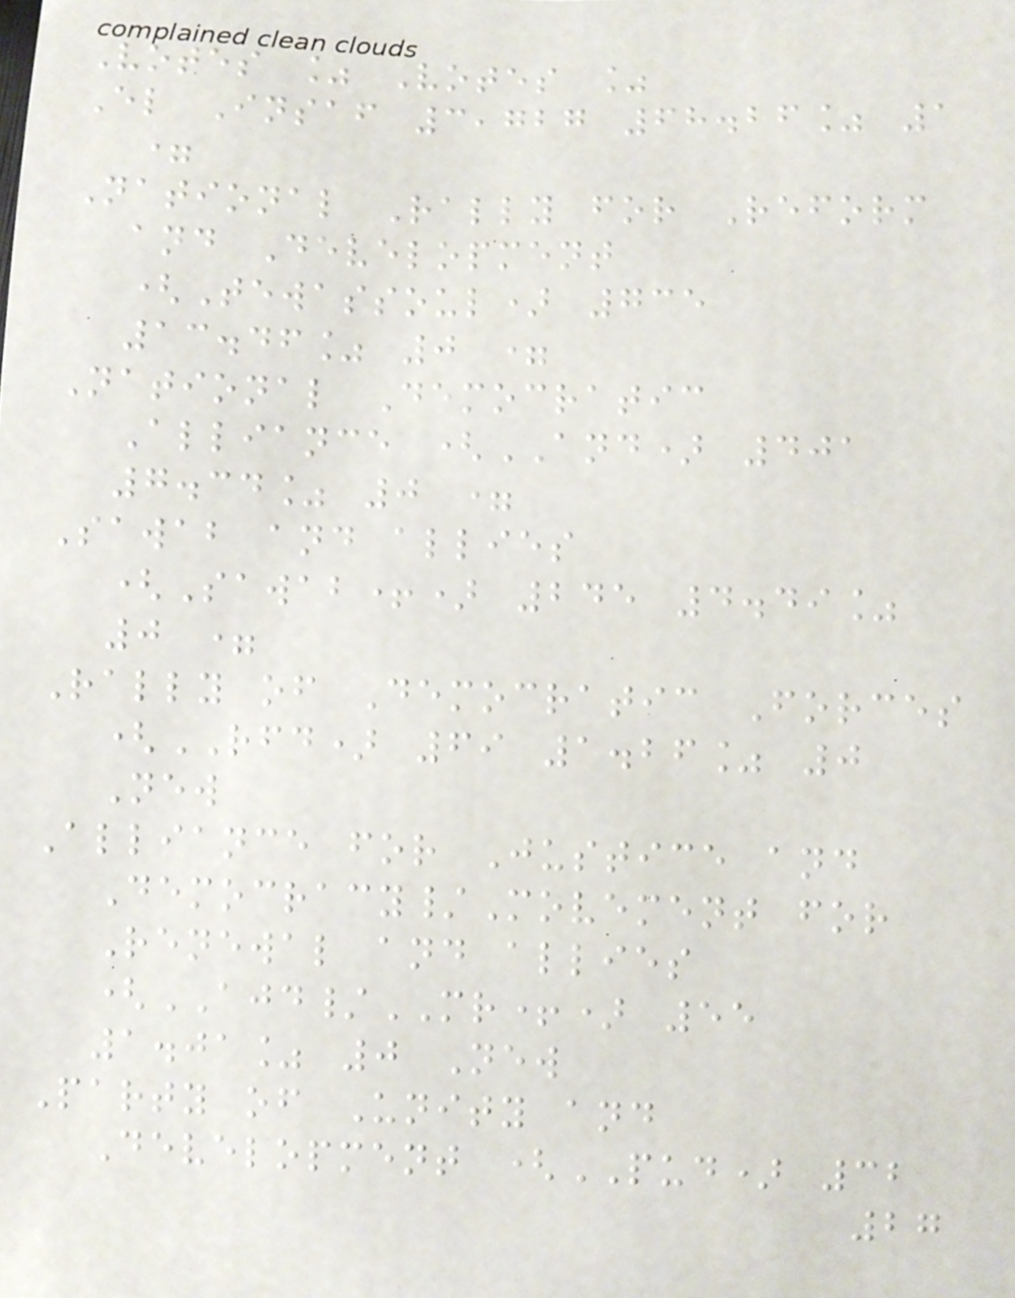Votes % Votes %
El Insaf 3,727 68.26% 1
=
National Rally for Reform
and Development
(Tewassoul) 735
13.46% 0 =
National Democratic
Alliance (AND) 401
7.34% 0 =
Sawab and allies
(Sawab+) 245 4.49%
0 =
Rally of Democratic Forces
(RFD) 69 1.26% 0
New
Alliance for Justice and
Democracy/Movement for
Renewal and allies
(AJD/MR+) 55
1.01% 0 New
Party of Unity and
Development (PUD) 32
27
